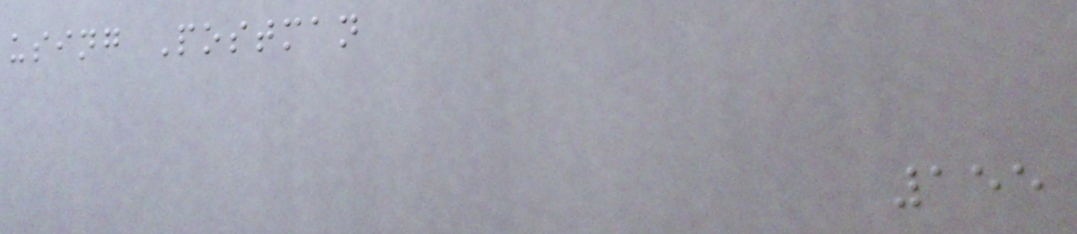using Postman
155
